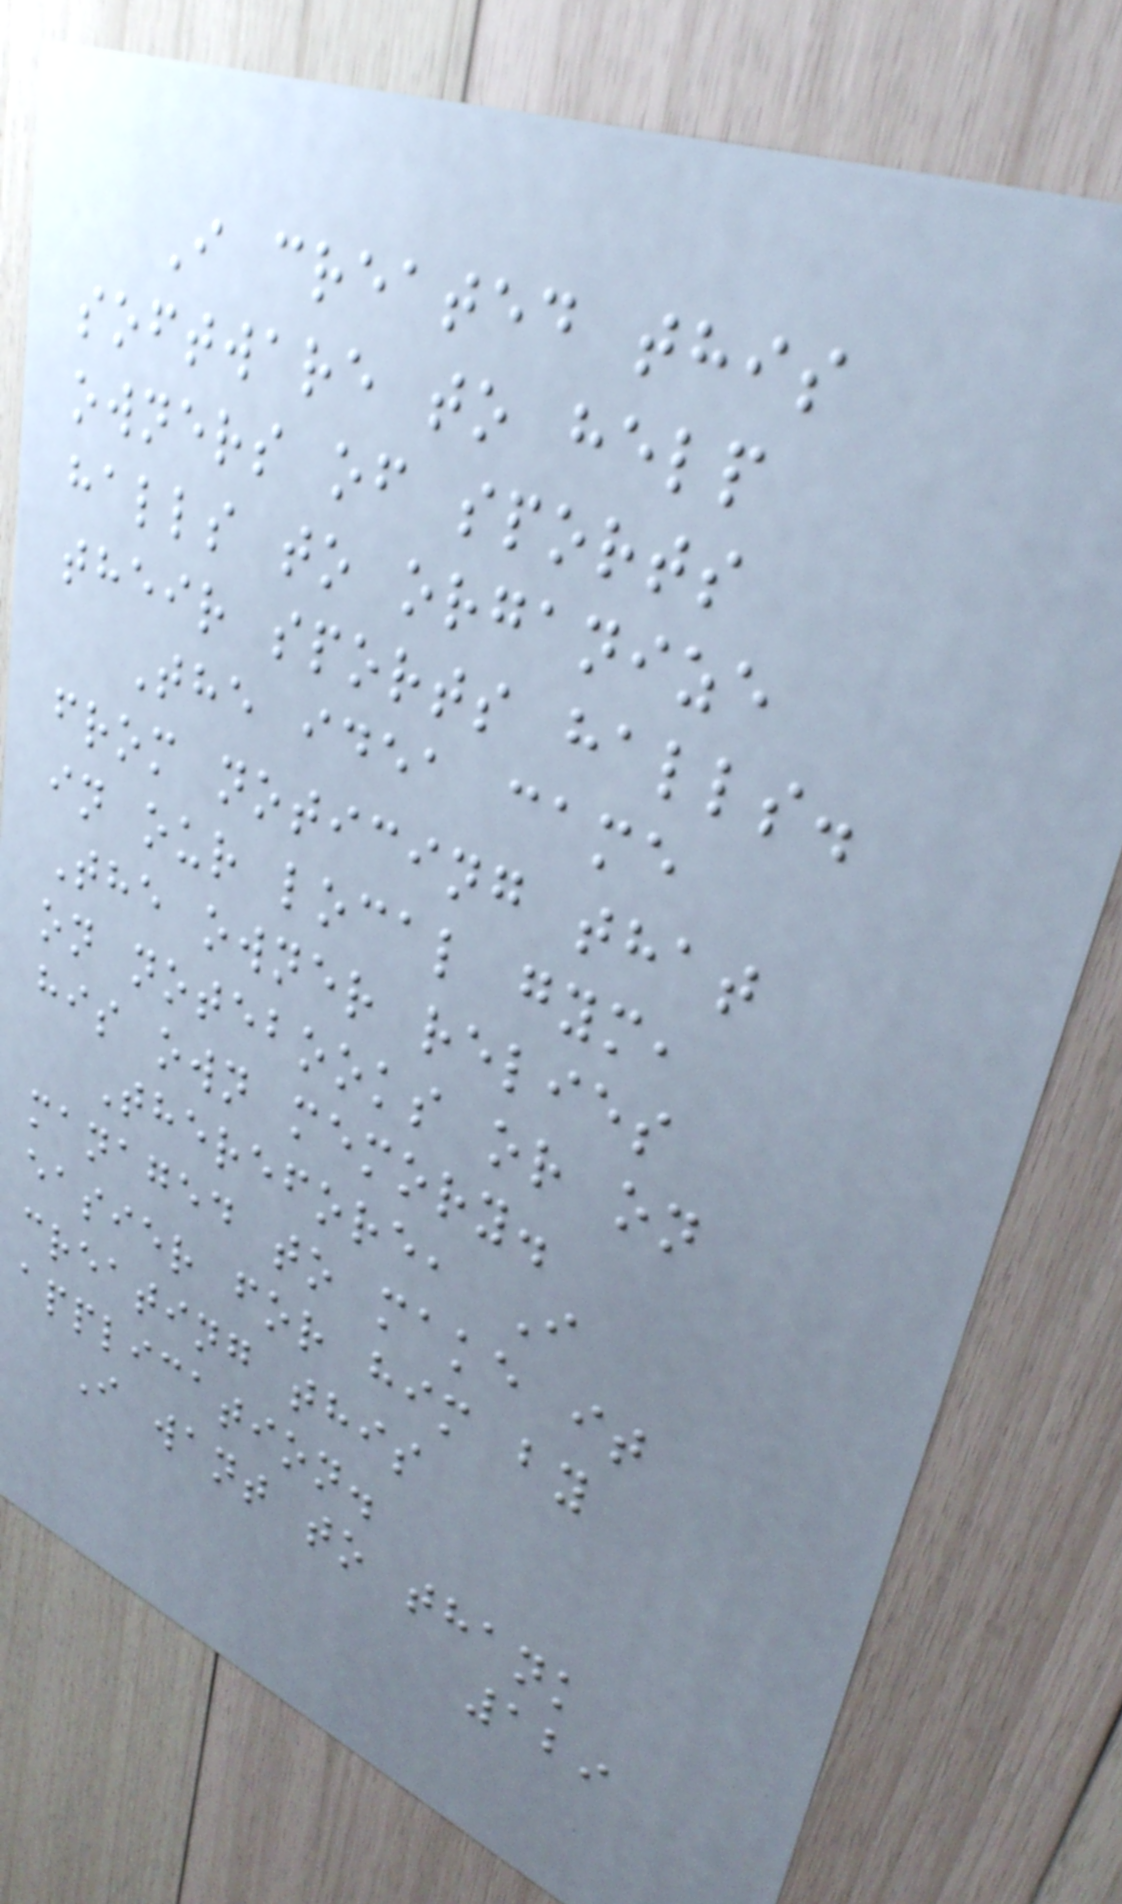I created this
software to help
owners of sports
halls to organize
their sports halls.
The idea came
from noticing that
in our local gym,
The owner relies
on notebooks or on
his own memory.
Therefore, I
managed to make it
easier for him by
creating this
application.
I want to thank
129
